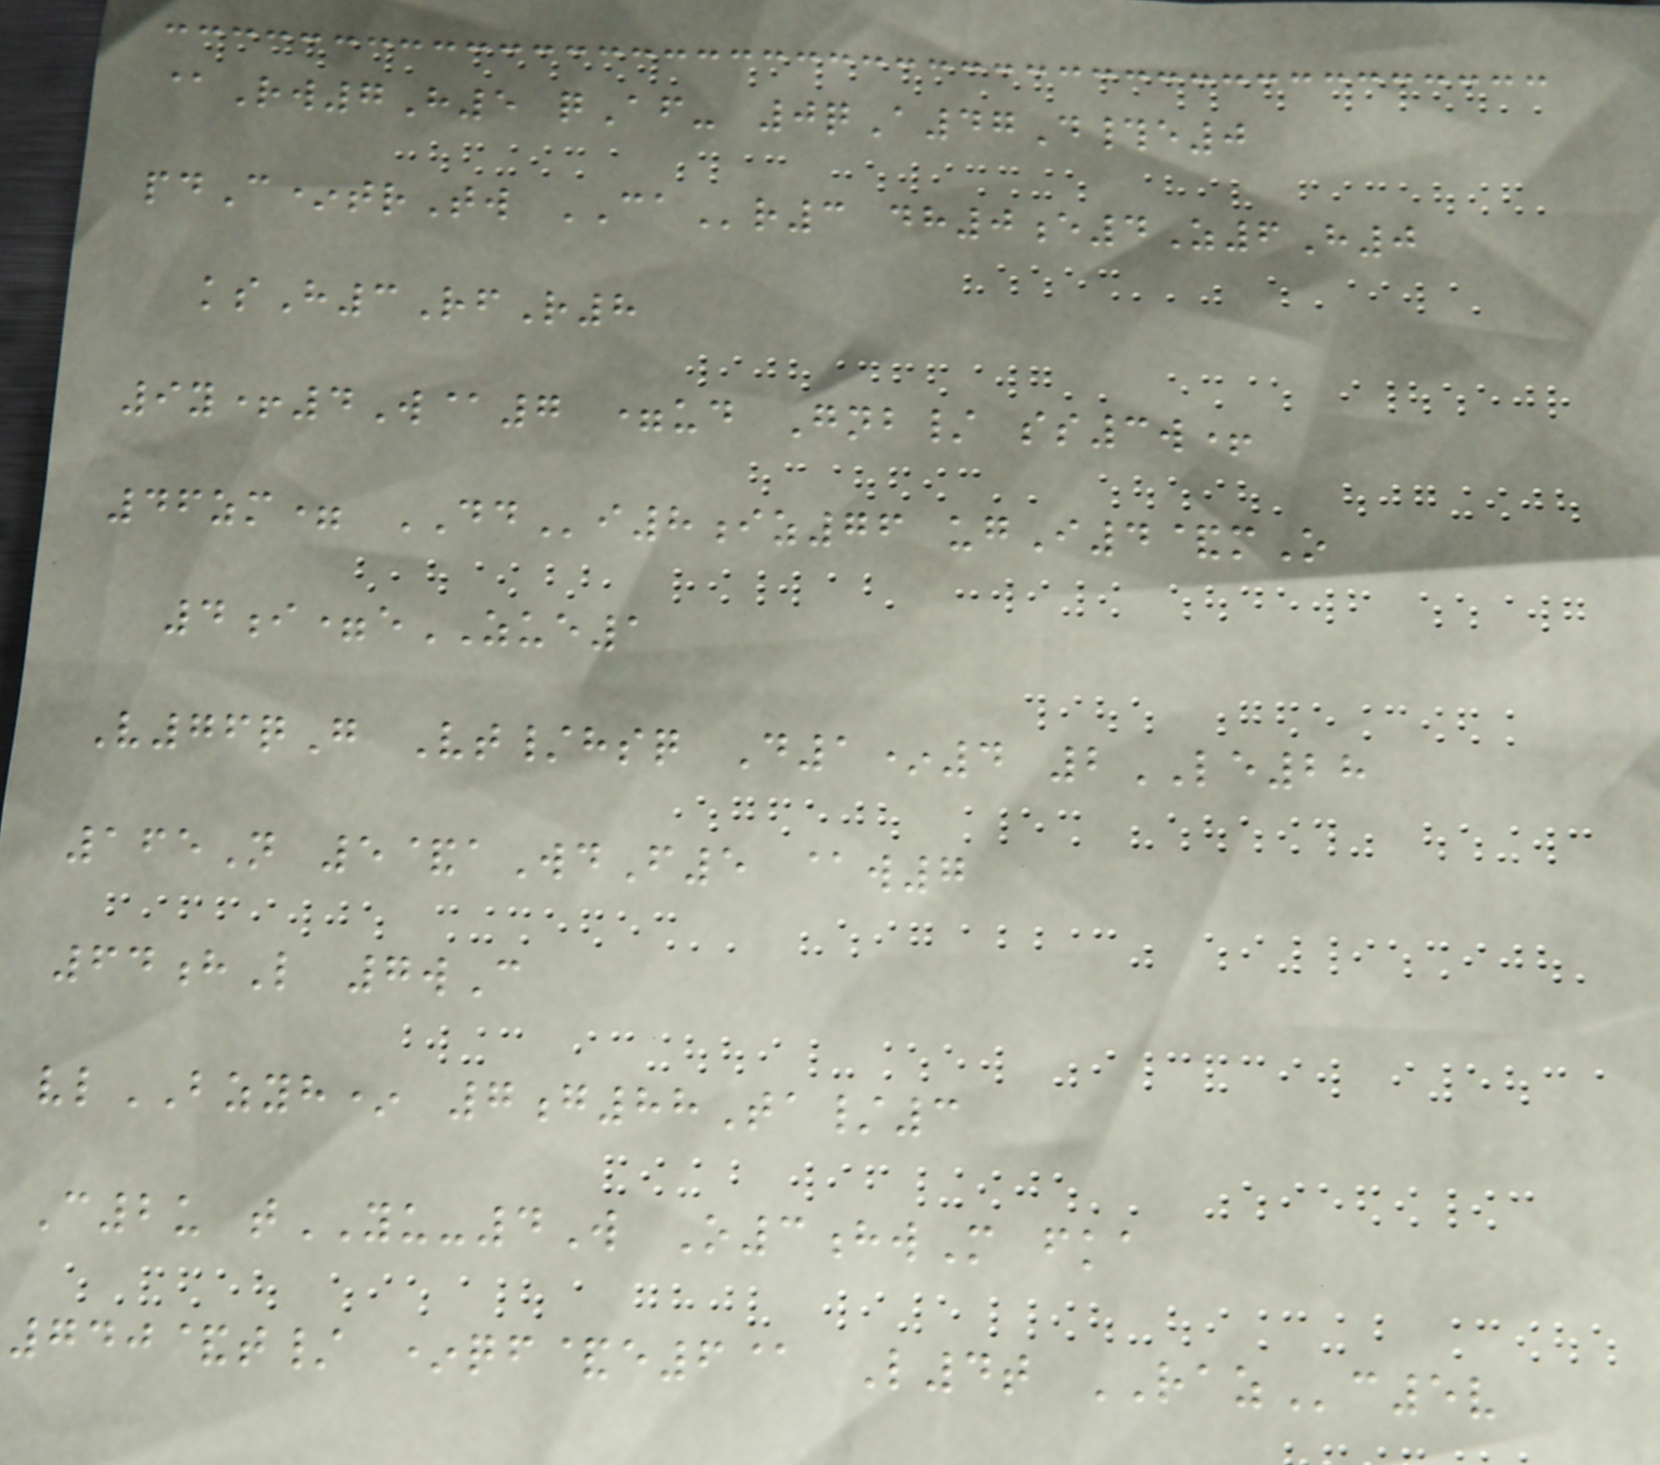@Rw7H5 qAf- 0qA47D#e0
pdC*trTw CAr3 dh0e4Z6H0
ksH3RfR8
9y+4W@7 =ud Gnb/ ss3w+
46zm= DDi8iz76 ugI4&mO
4i=eZUE1
V76qG Vt/hsq D1*4 2LE28
165N 5&aWdF5 @w7
64hL 7wC
vlBZYH* 7g88Ta/3
C2u tYU-4W O3hwM fka
740&t/ *qf&e6@ L4t RAZc5v
